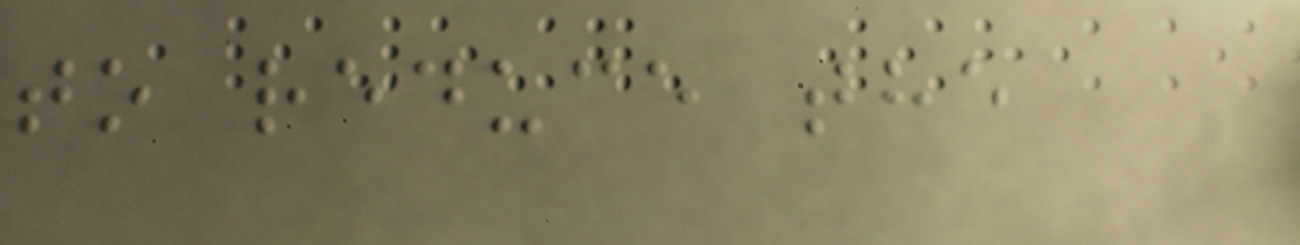to reduce the
